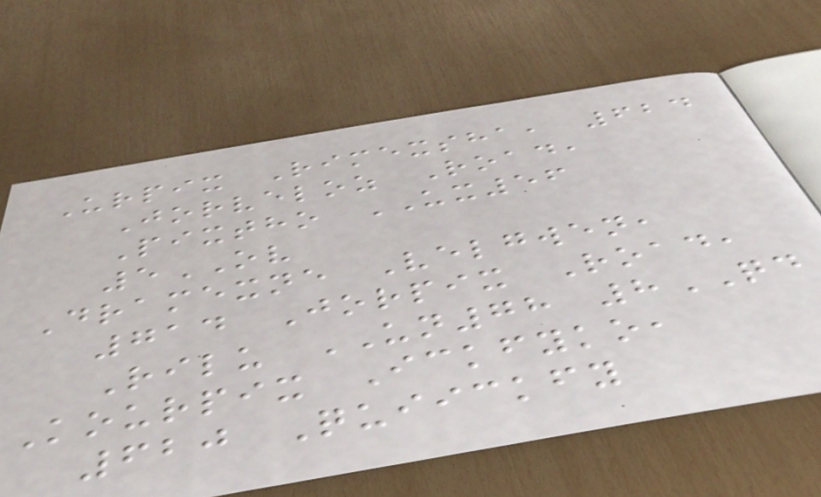Urpix Rimexsha, 624
Jorveloz Road,
Pixtho UX56
5OV
Dramexne Velgwen,
714 Jorpix Road,
Rilu UN78 8QD
Kourpix Ickfyko,
620 Quiickfy
